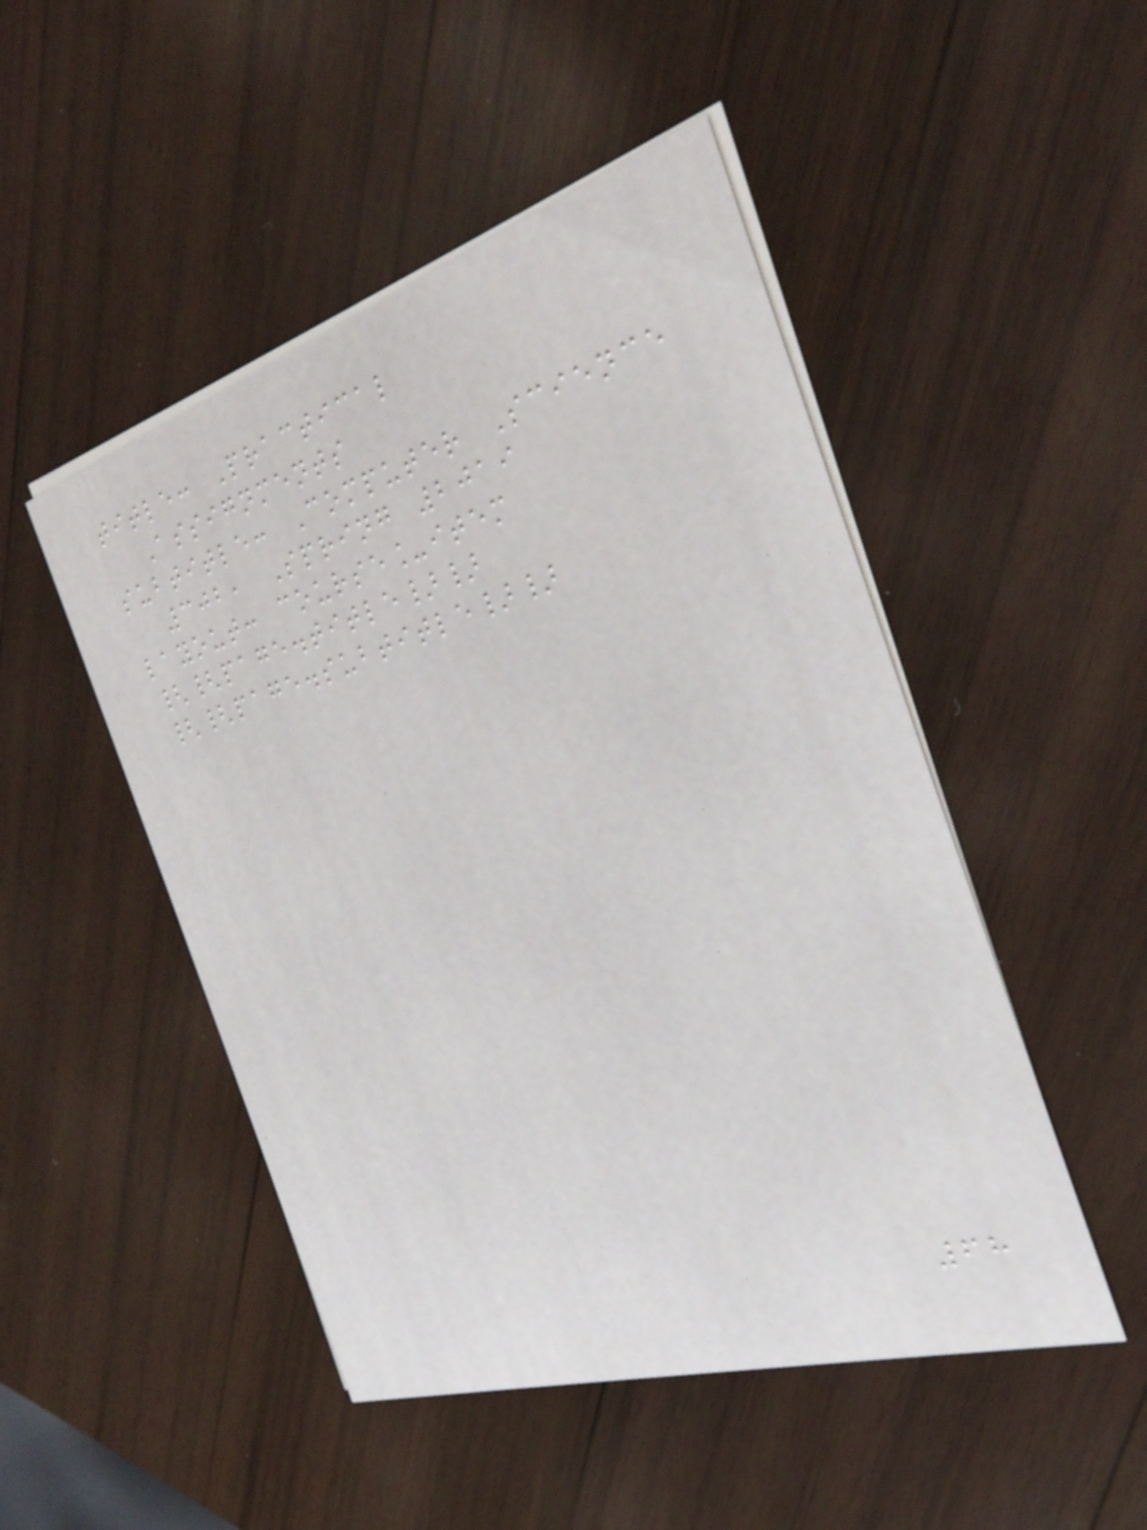title: Practical
Assignments
subtitle: Computer Science
302, Spring 2019
layout: course_item
{{page.title}}
{{page.subtitle}}
68
